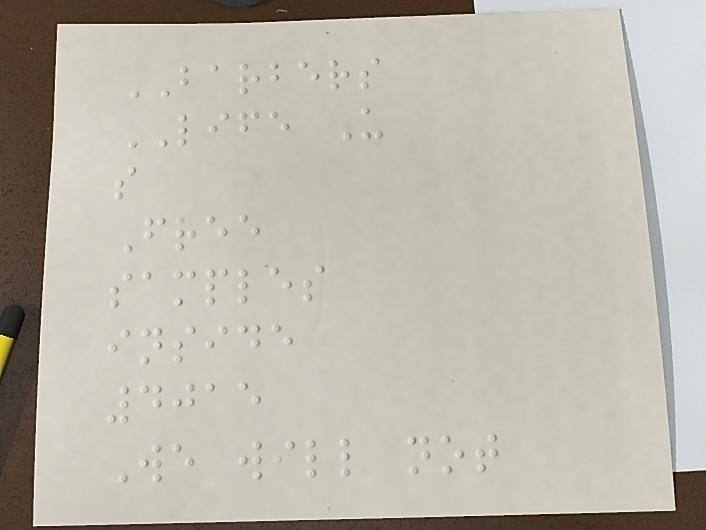BARBERS
LIFE U
s
Free
samples
inside
4015
We will not
